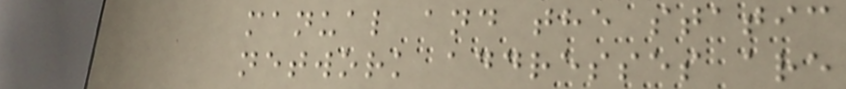manual and the static
network addresses are
